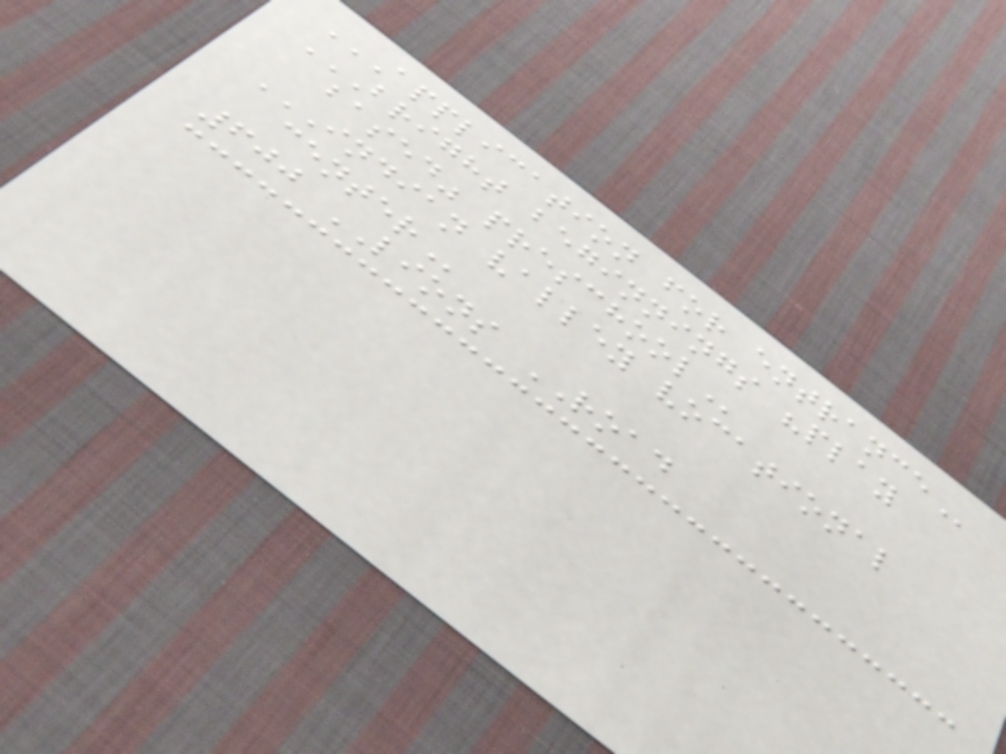APPLICATION FOR ENTRANCE
BRIGHT BEGINNINGS "PLAY
BASED" PRESCHOOL
INDIAN VALLEY VOCATIONAL
CENTER
600 LIONS ROAD
